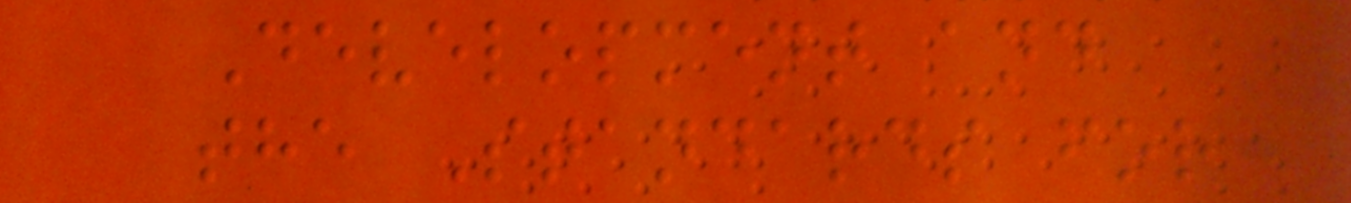Development and
the Standards for
